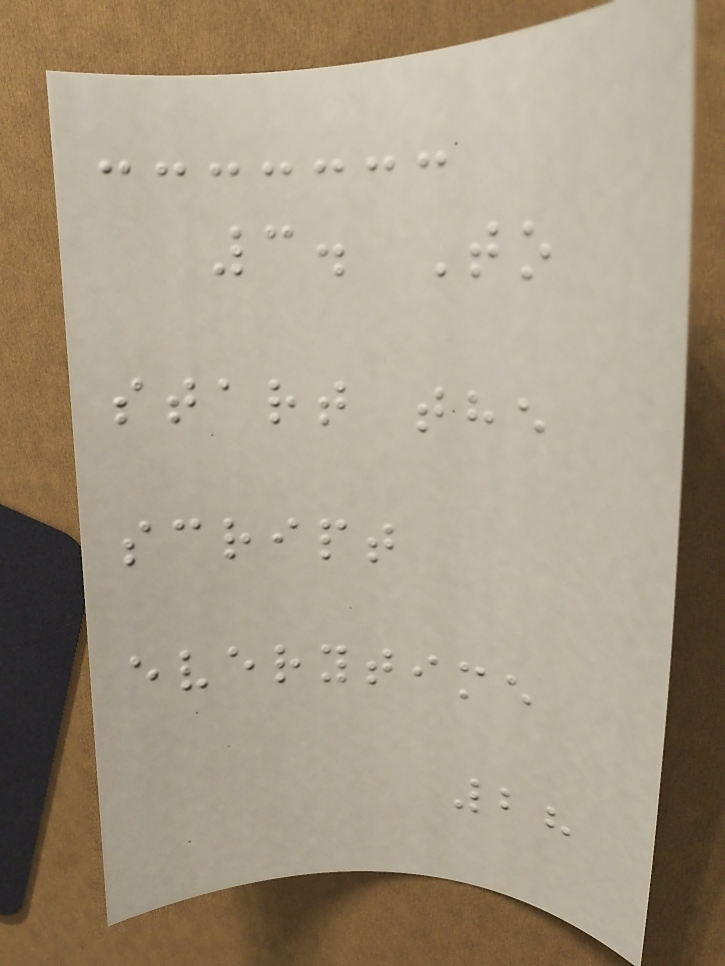3. To
start the
script
everytime
28
